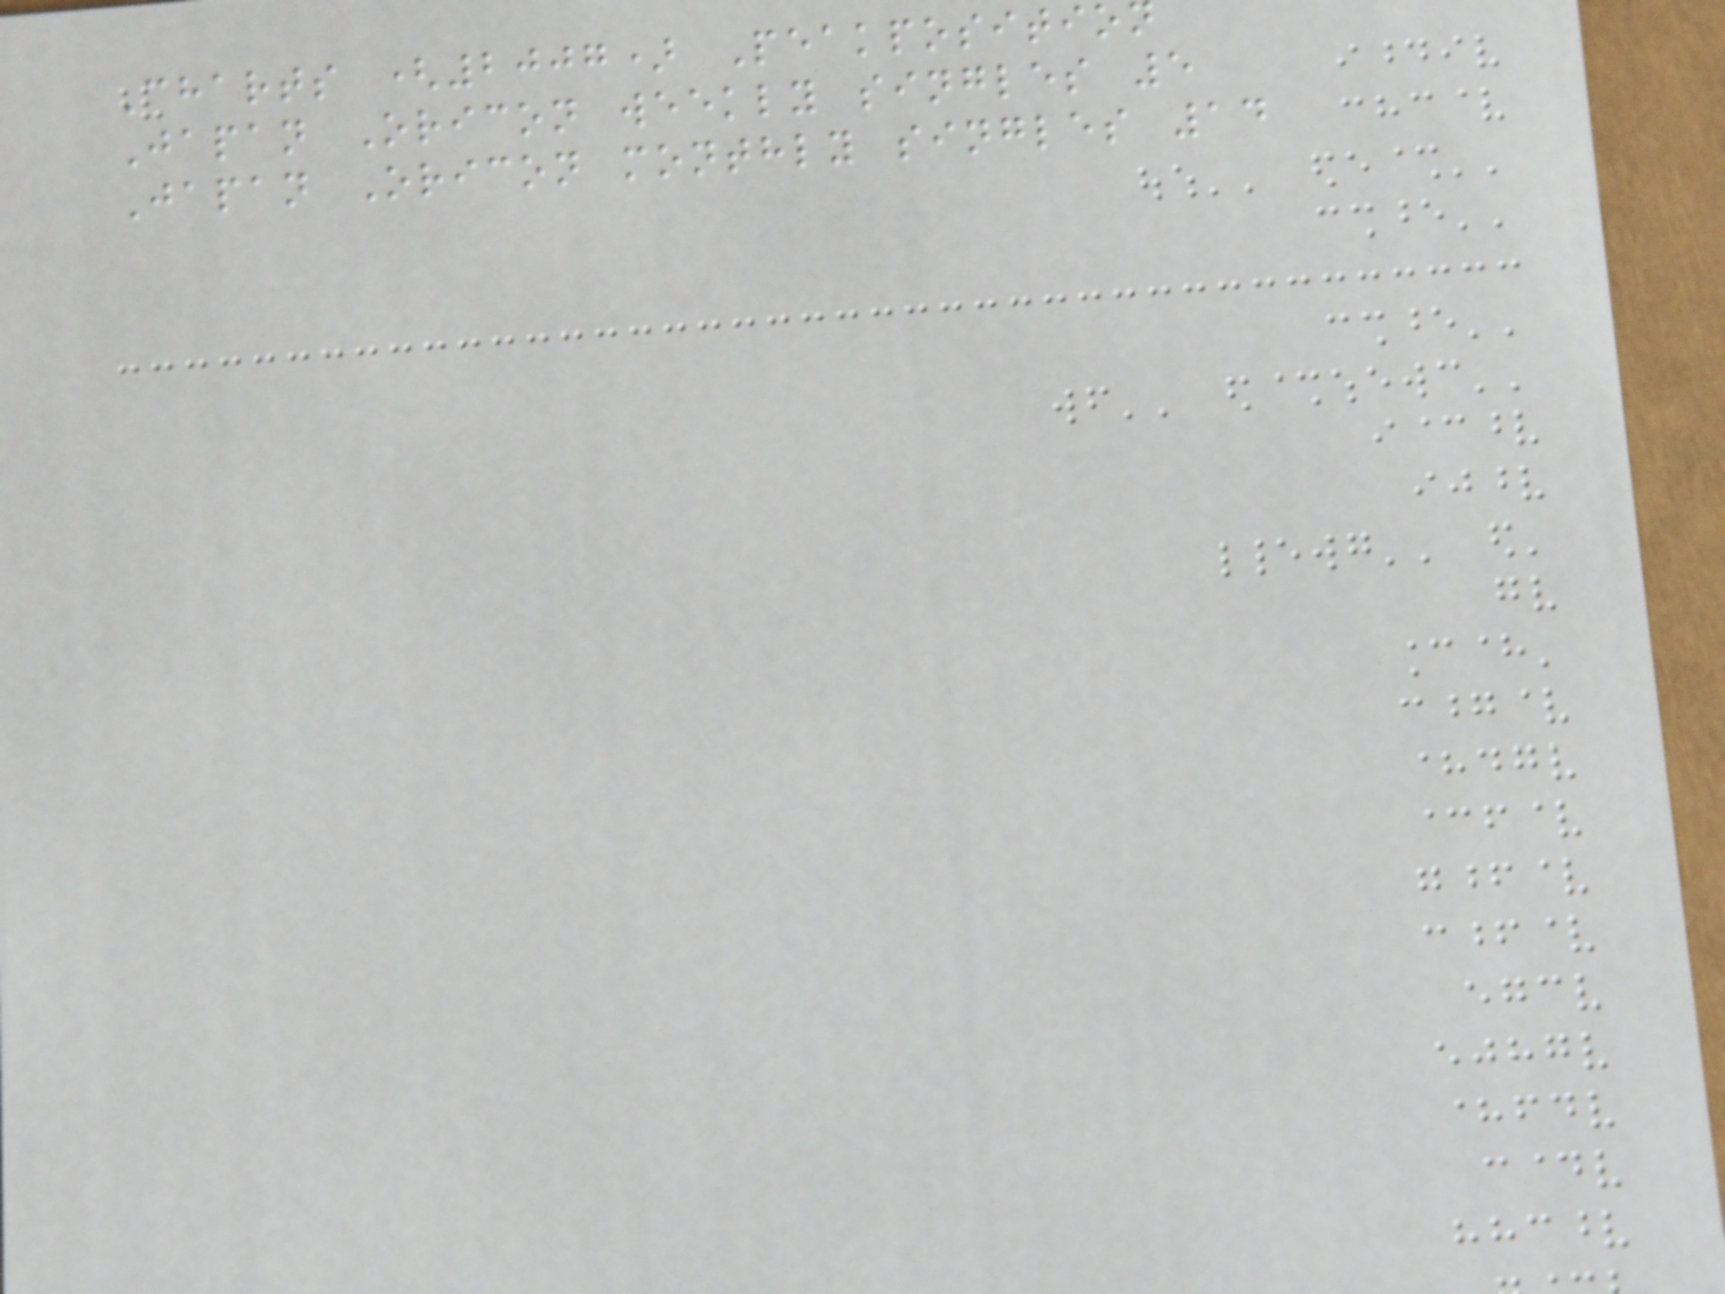Charts (2007) Peakpositio
Japan Oricon weekly singles 5
Japan Oricon monthly singles 14
